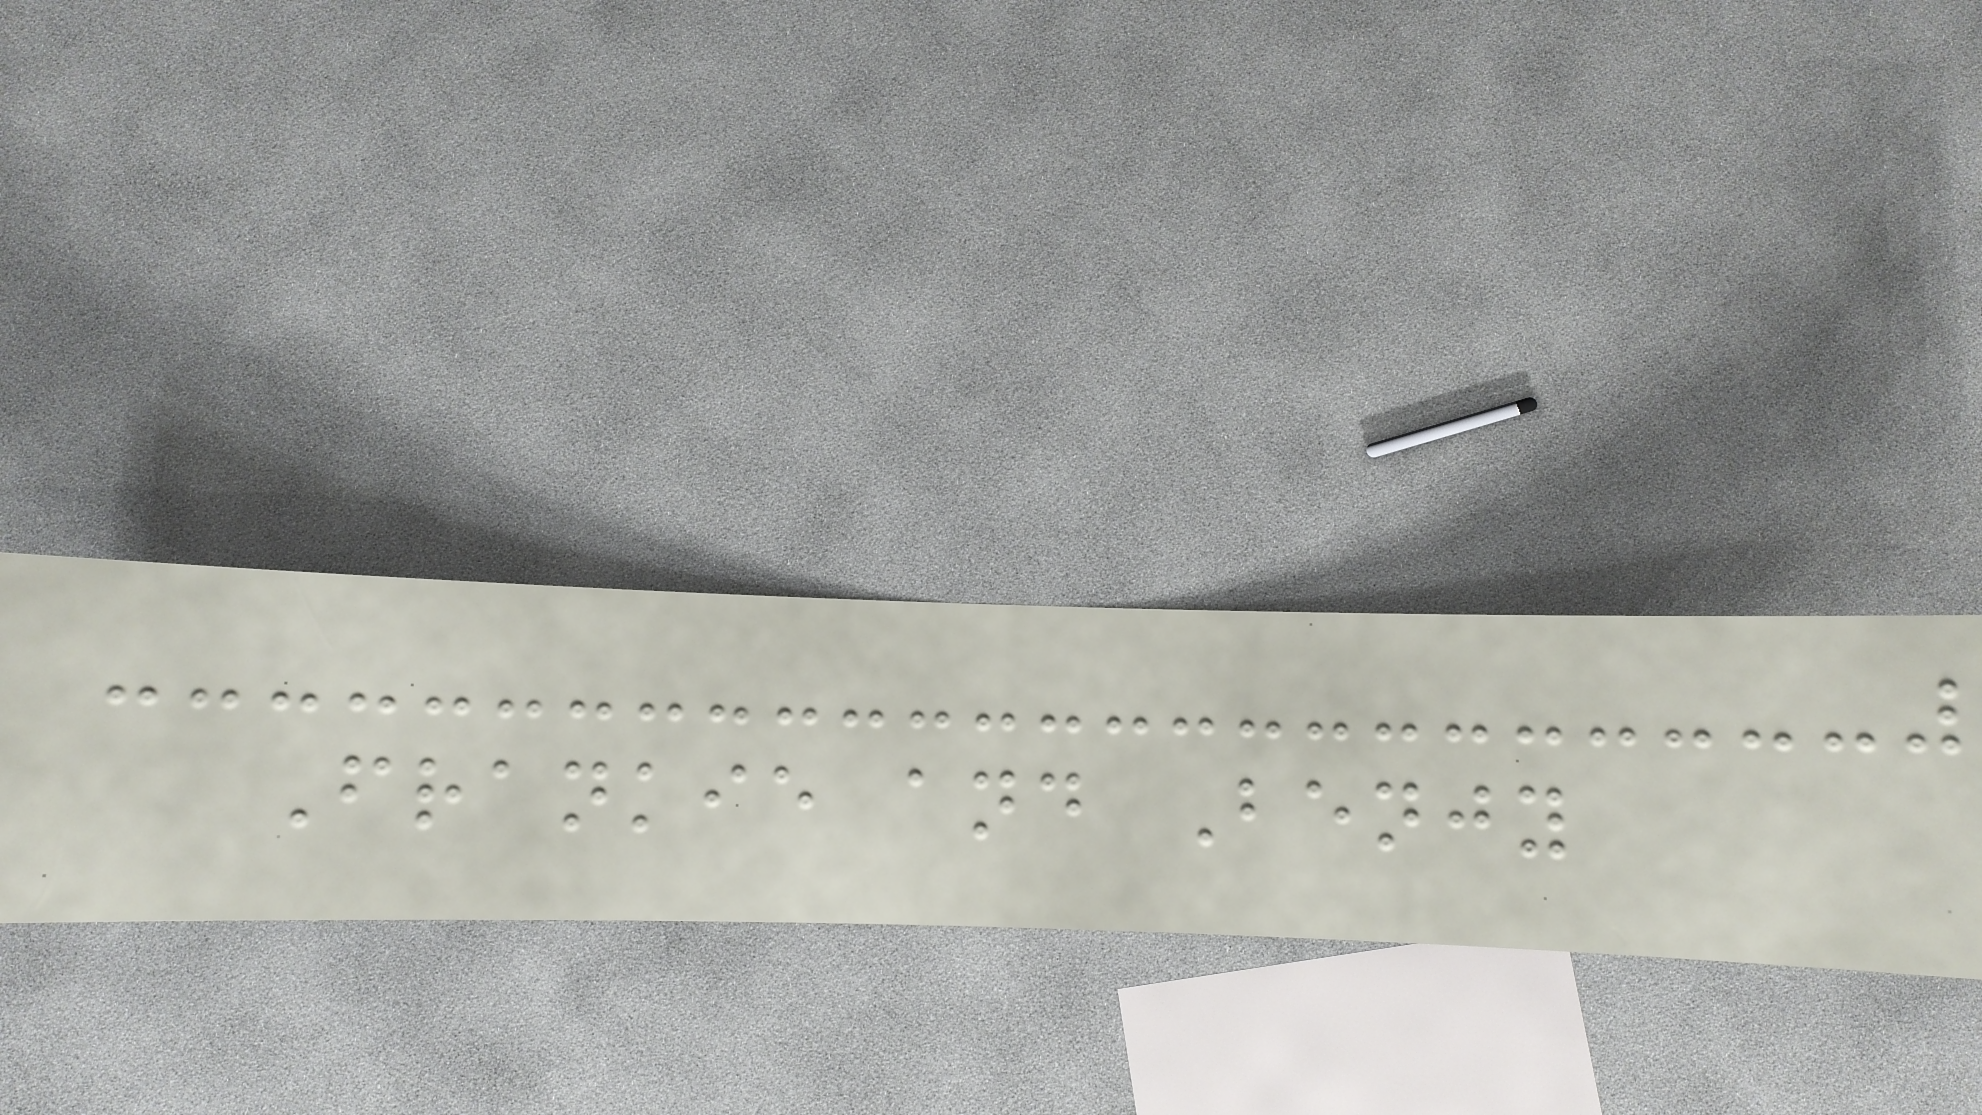Frankie and Benjy
